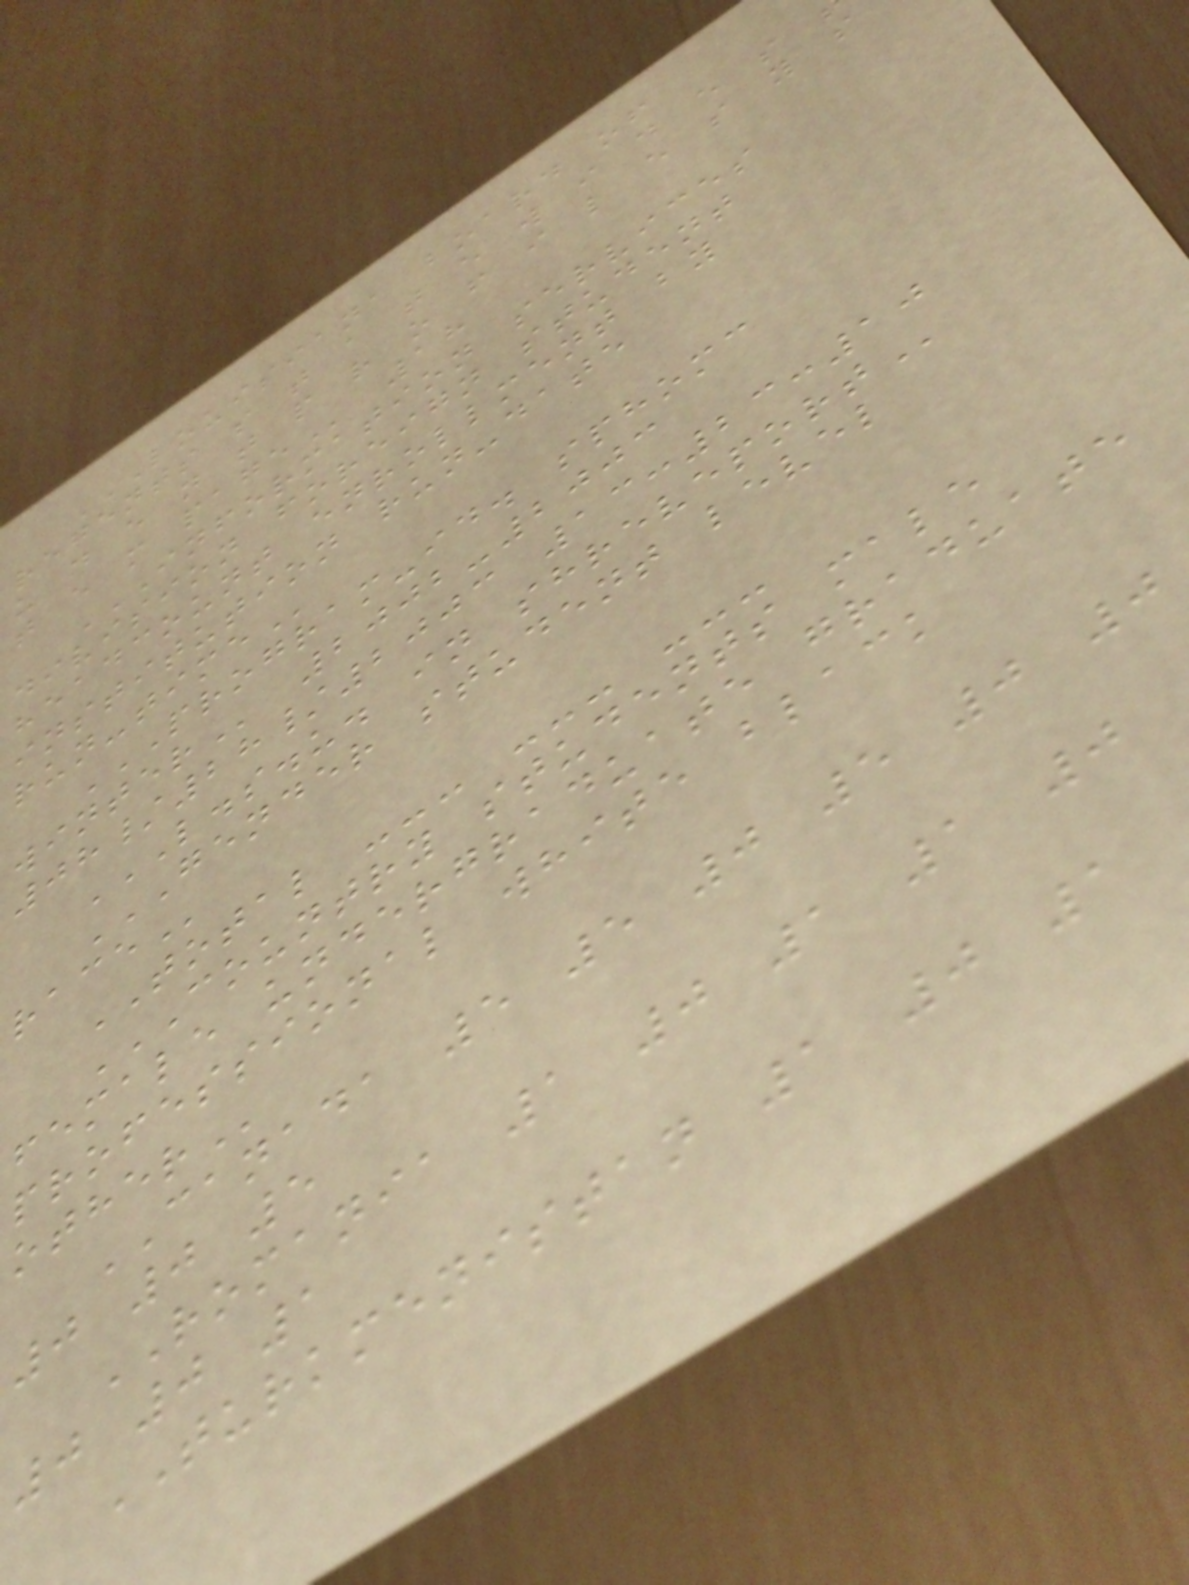LOUISIANA BOARD OF
regents s t a t e w i d e s
u d e n t p r o f i l e s y s
t e m
INFORMATION SERVICES
division foreign student
headcount enrollment by
institution run-date
PROGRAM-ID. SPHOMC
2002-2003
08/28/2003 13:23:10
L.S.U. IN SHREVEPORT
GENDER STUDENT LEVEL
TOTAL --- --- ---
COUNTRY STUDENTS MALE
female undergraduate graduate
professional white black
CANADA 5 5 0 5 0 0
0 0 5
ROMANIA 1 0 1 1 0
0 0 1
TURKMENISTAN 1 0 1
